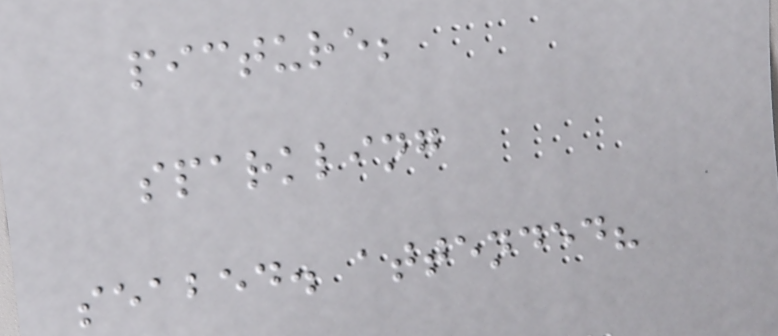picture;
sparkling
seabed. attended?
